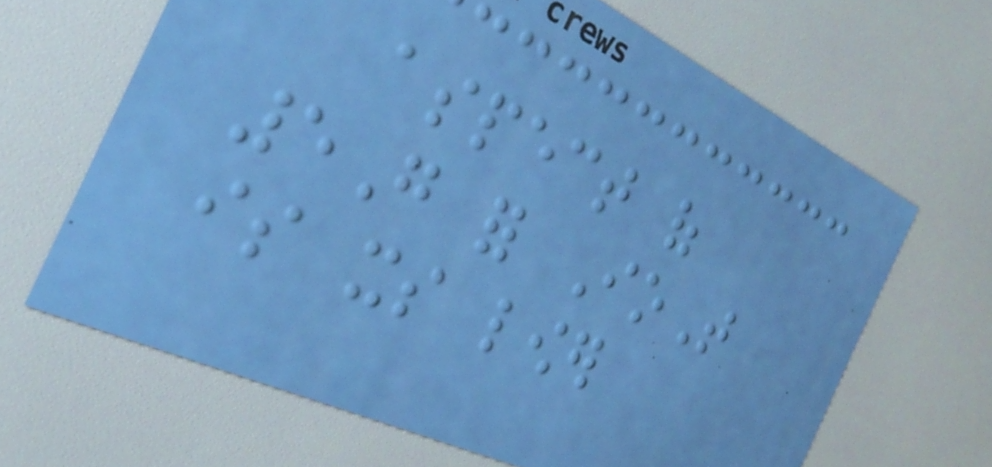aspect of
5G for IoT
is its lower
